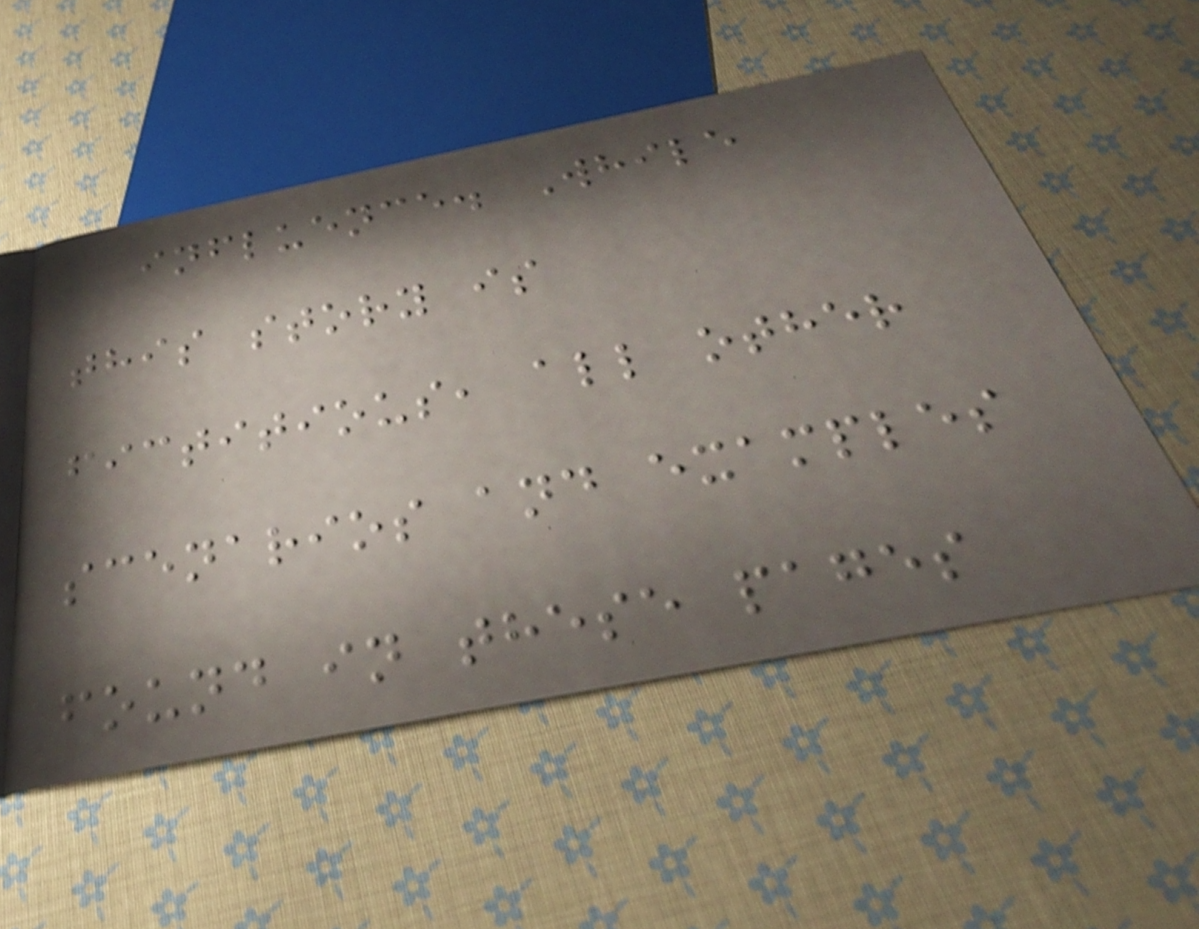influence. While
this story is
fictitious, all other
scenarios and examples
found in these pages
